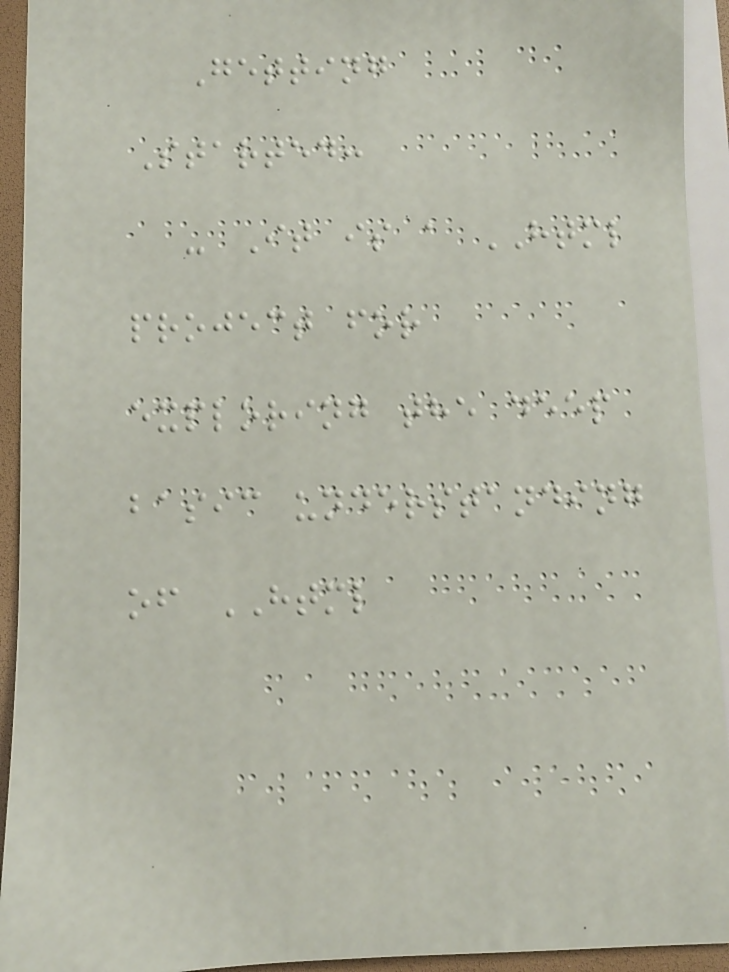Getting
Started:
- It is a HTML
project for
exploring the deep
basic understanding
of HTML
